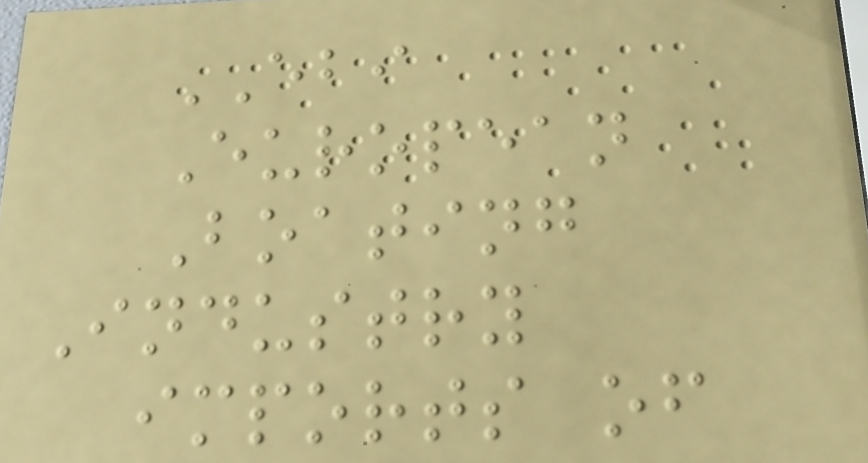EBI
European
Boating
Industry
imports of
